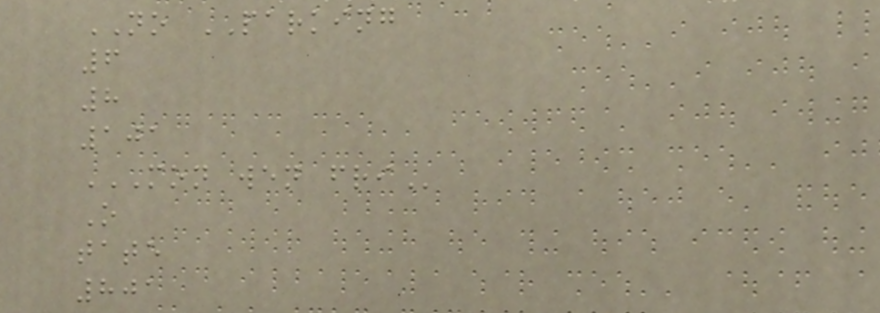NO PARKING
6
8
101
MON WEN FRI
O
tate
801
